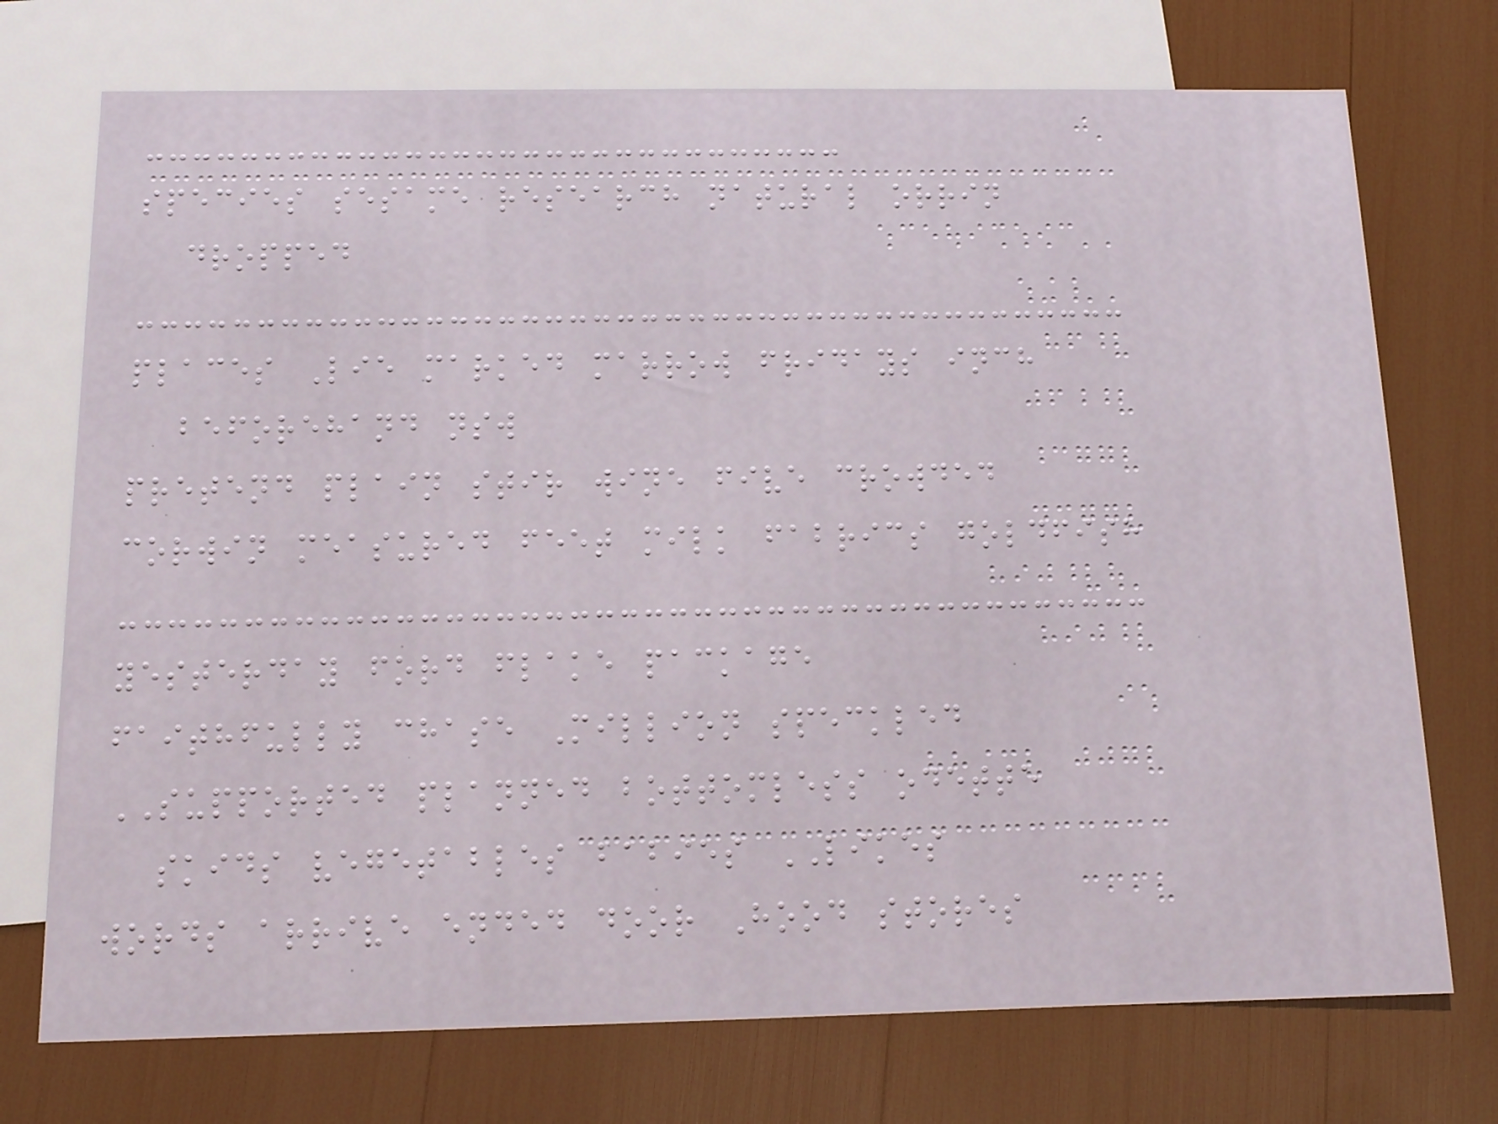species sesame research natural orrin
dropped
places Lie marked marrow fridays inch
beforehand nsw
pretend plain stir wine five crowded
corwin measured feet milk fabrics goldfish
yesterday ford flake package
faithfully chase Million speckled
SUPPORTED planned bottomless odette
skids vegetables babies LIKES
words arrive ended door Hood stores
